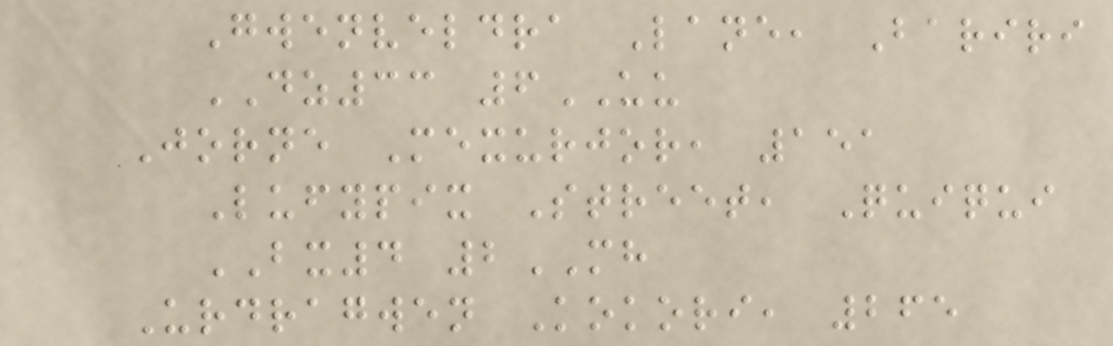Gwenveldra Lane, Bariri
DZ33 6UU
Jorne Mexurjor, 151
Lufypix Street, Quiqui
BX4 2MH
Urdragwen Kokori, 265
